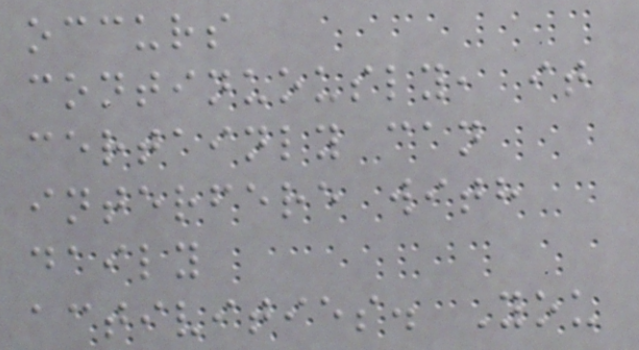occurs
continuously, it
certainly can
interfere with
daily
activities. You
